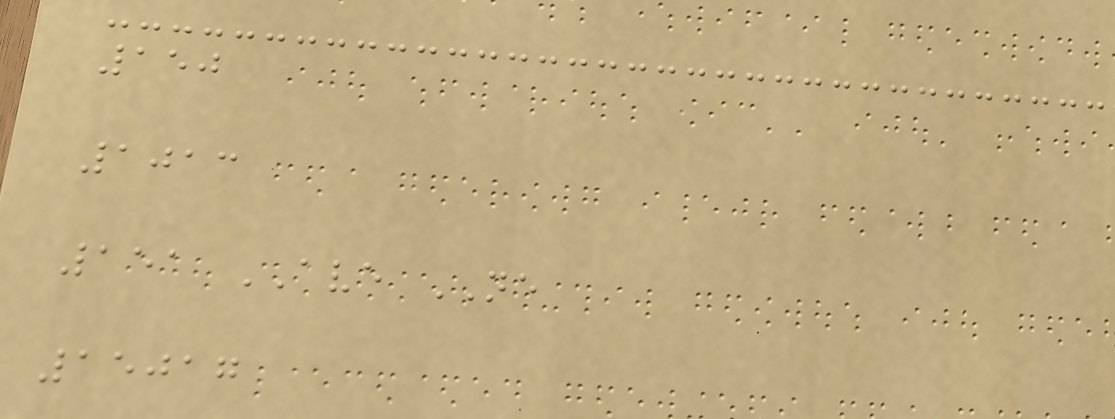150
1013
151 AVE NE
15017
